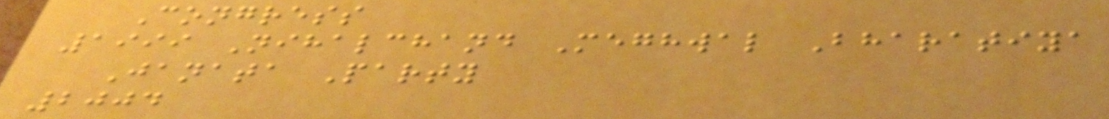Congress
1999 Nihalchand Meghwal Bharatiya
Janata Party
2004
